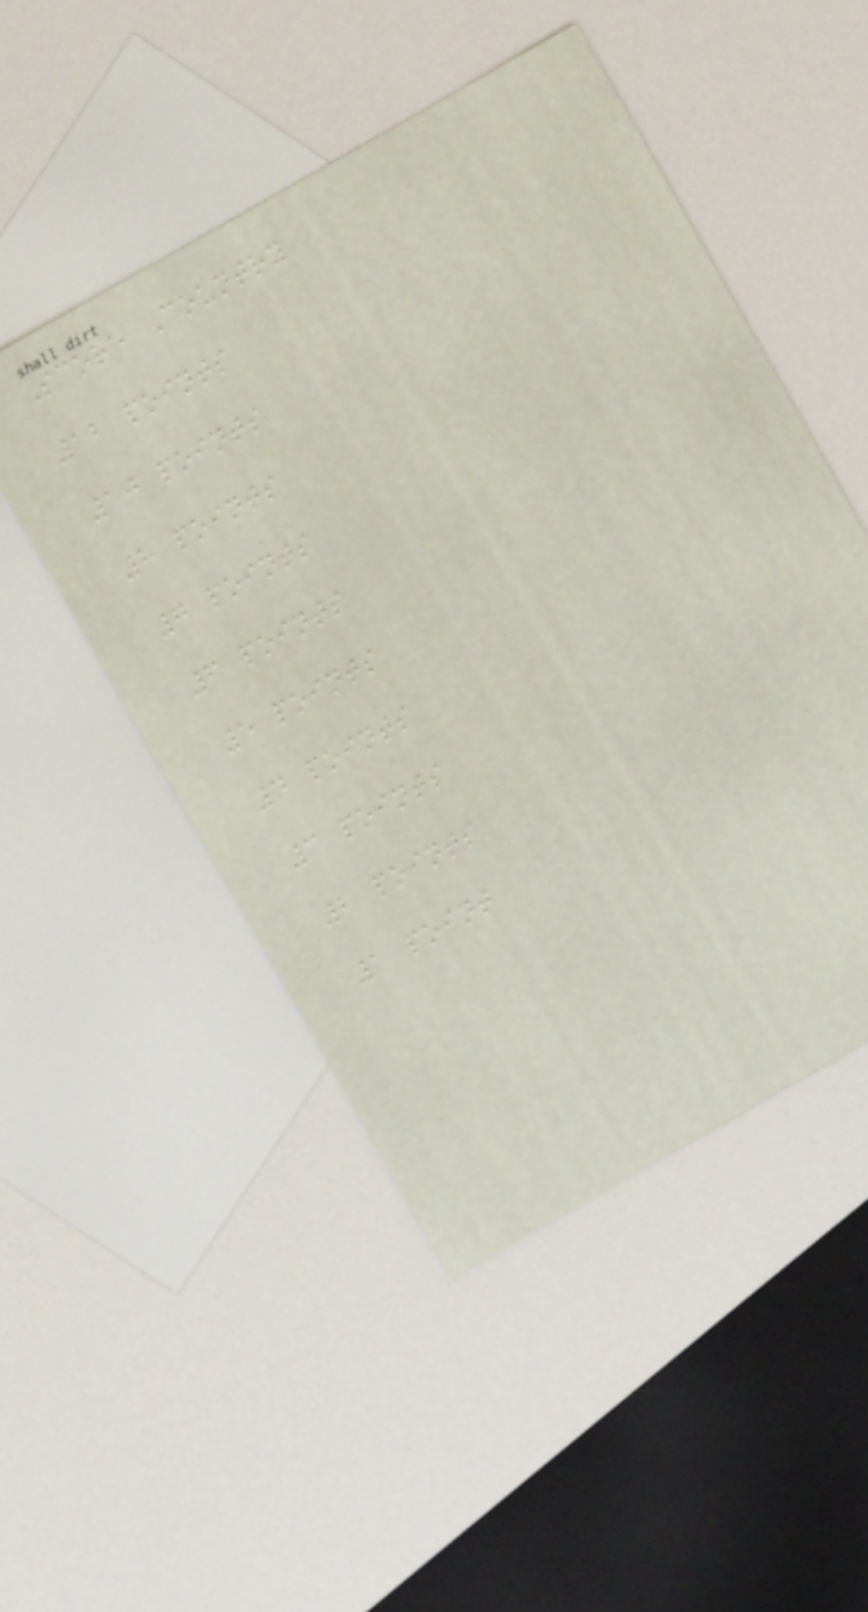Score Country
12 points
10 points
8 points
7 points
6 points
5 points
4 points
3 points
2 points
1 point
